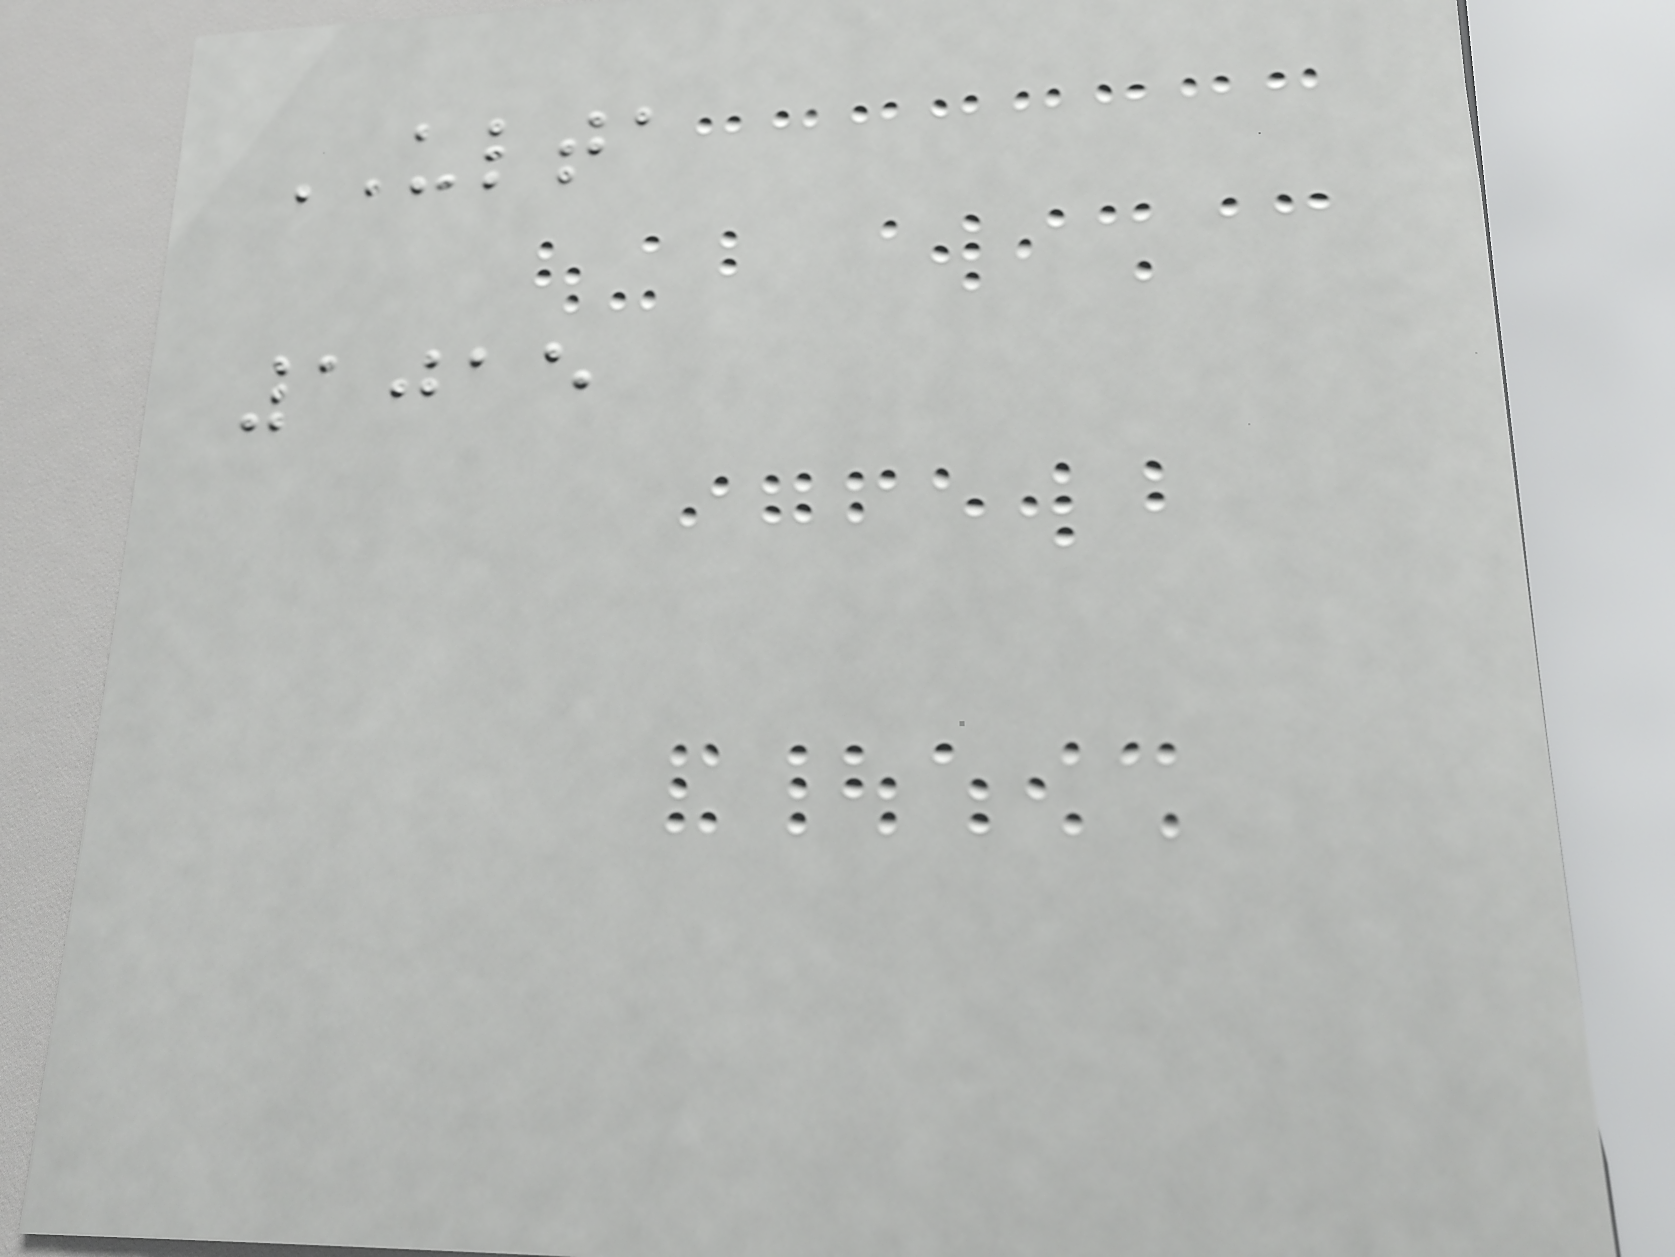ULTA
1015
